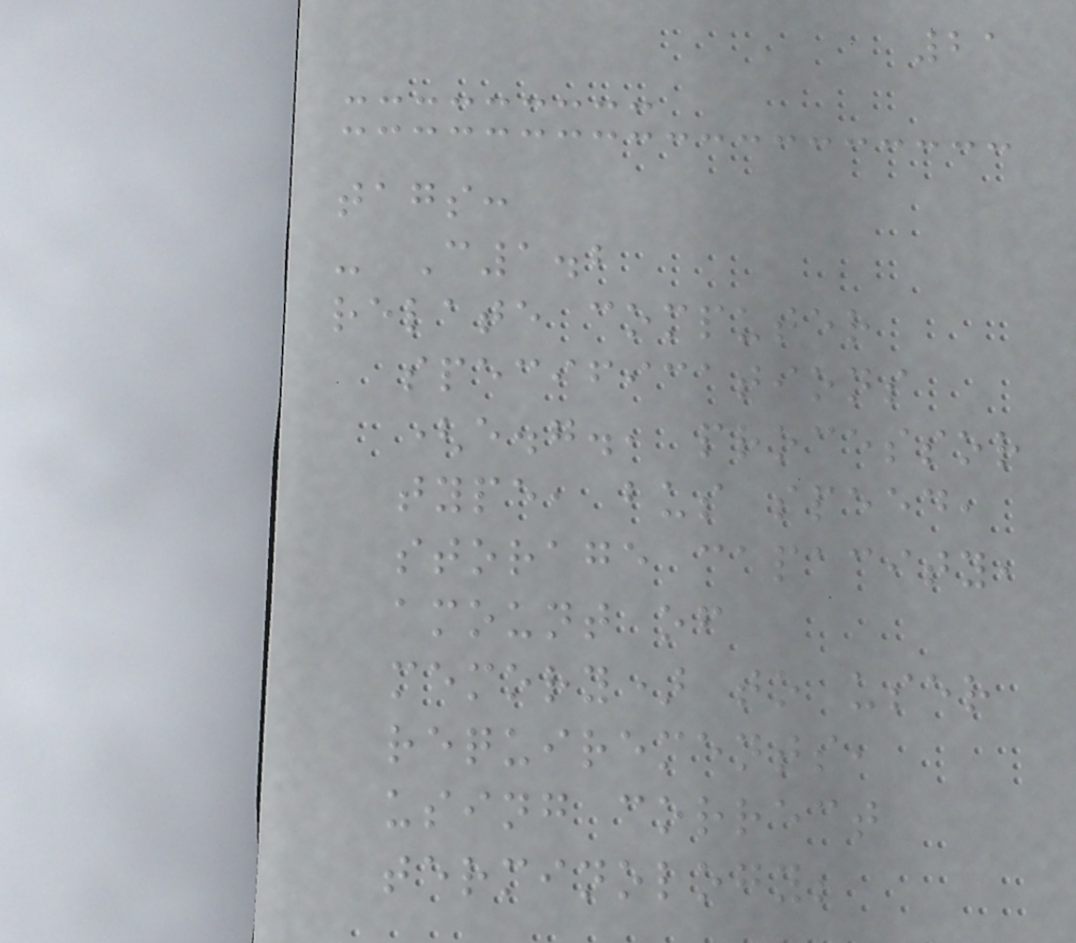21
tags:
- C1.2
relate computer
specifications
(e.g., processor
type, bus speed,
storage capacity,
amount of
memory) to user
requirements,
using correct
terminology;
